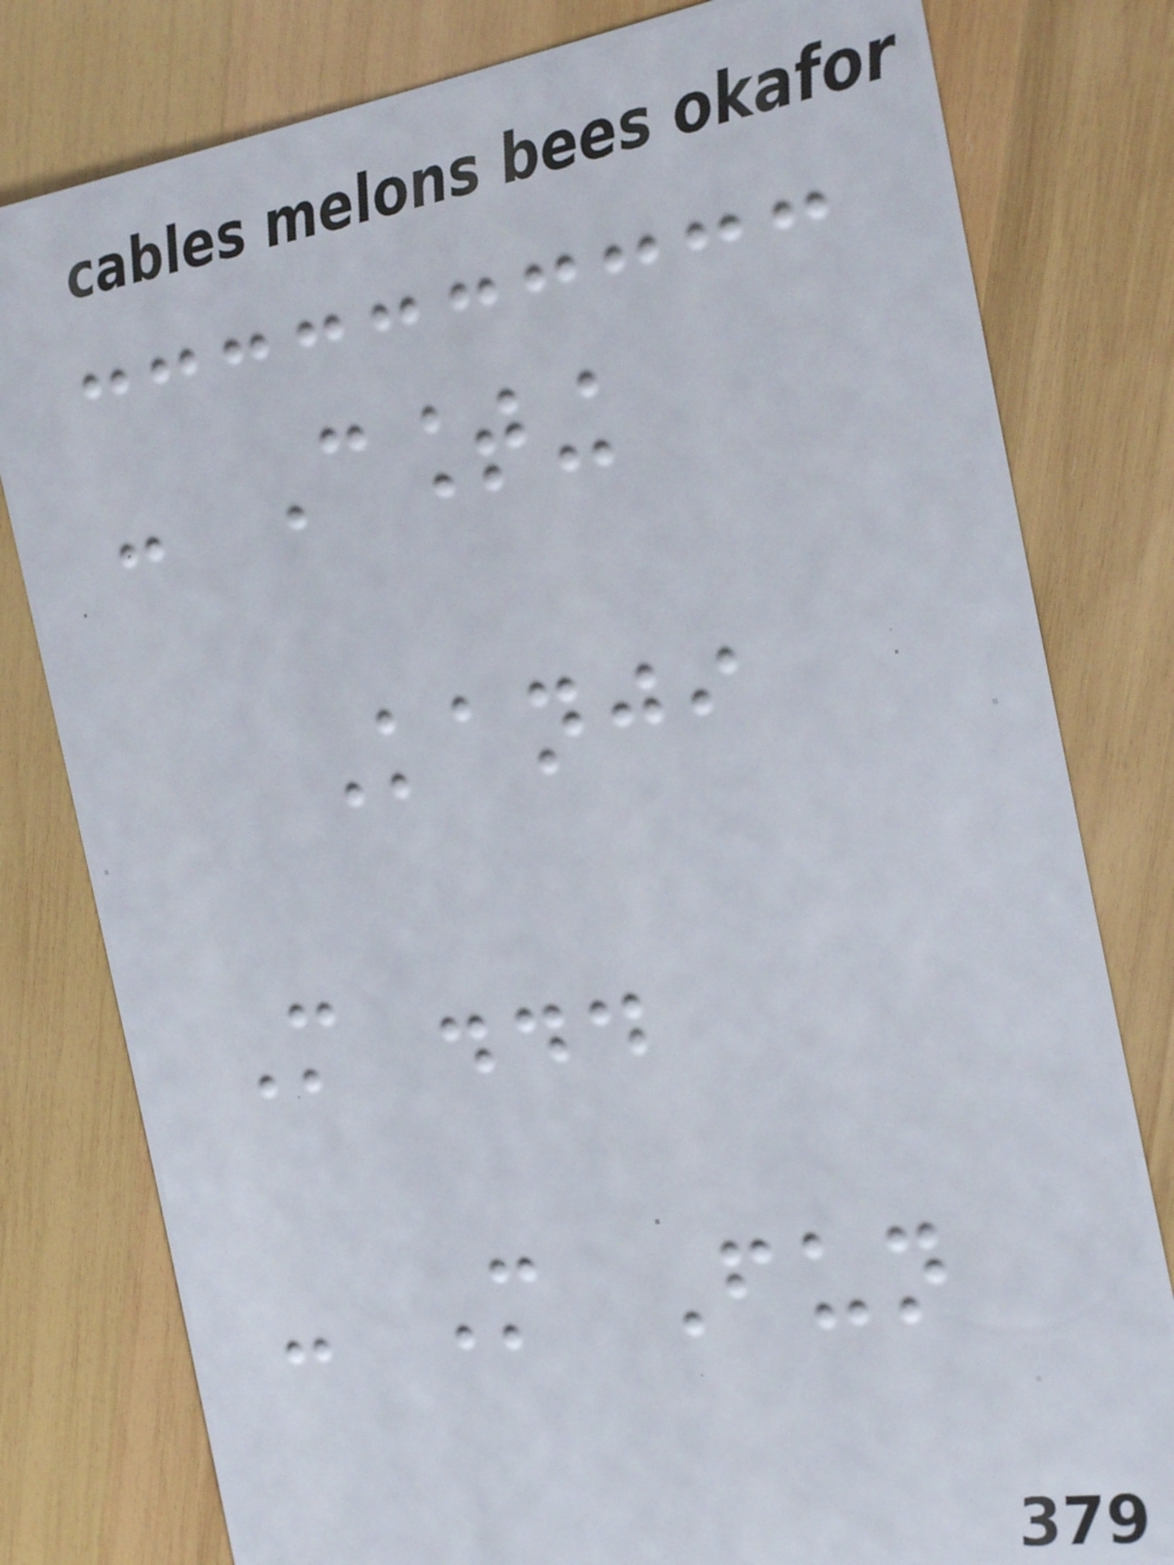- Counting
Kanji
More ...
- More Fun
